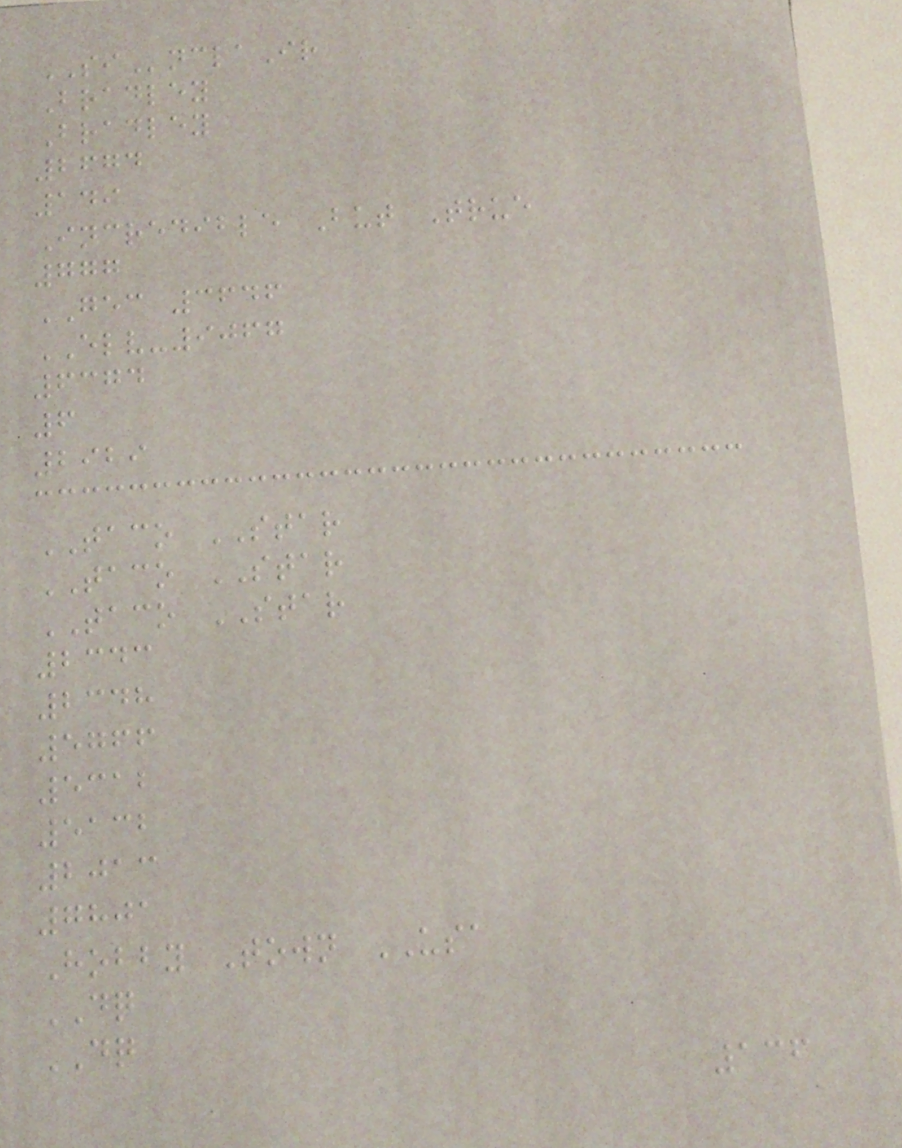SInclaIr
Bradley
Bradley
2674
149
Incredible But True
777
GEC 3646
ELV-9067
6374
6
2929
TACO STAR
TACO STAR
TACO STAR
2343
2348
5766
5312
5132
2013
7801
Hobby Town USA
DQ
DQ
136
